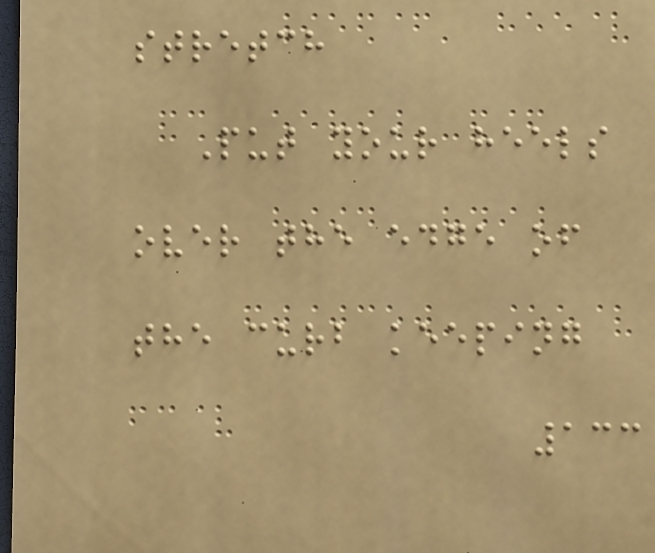stretch
Put your heels
over the edge of
the curb keeping
133
